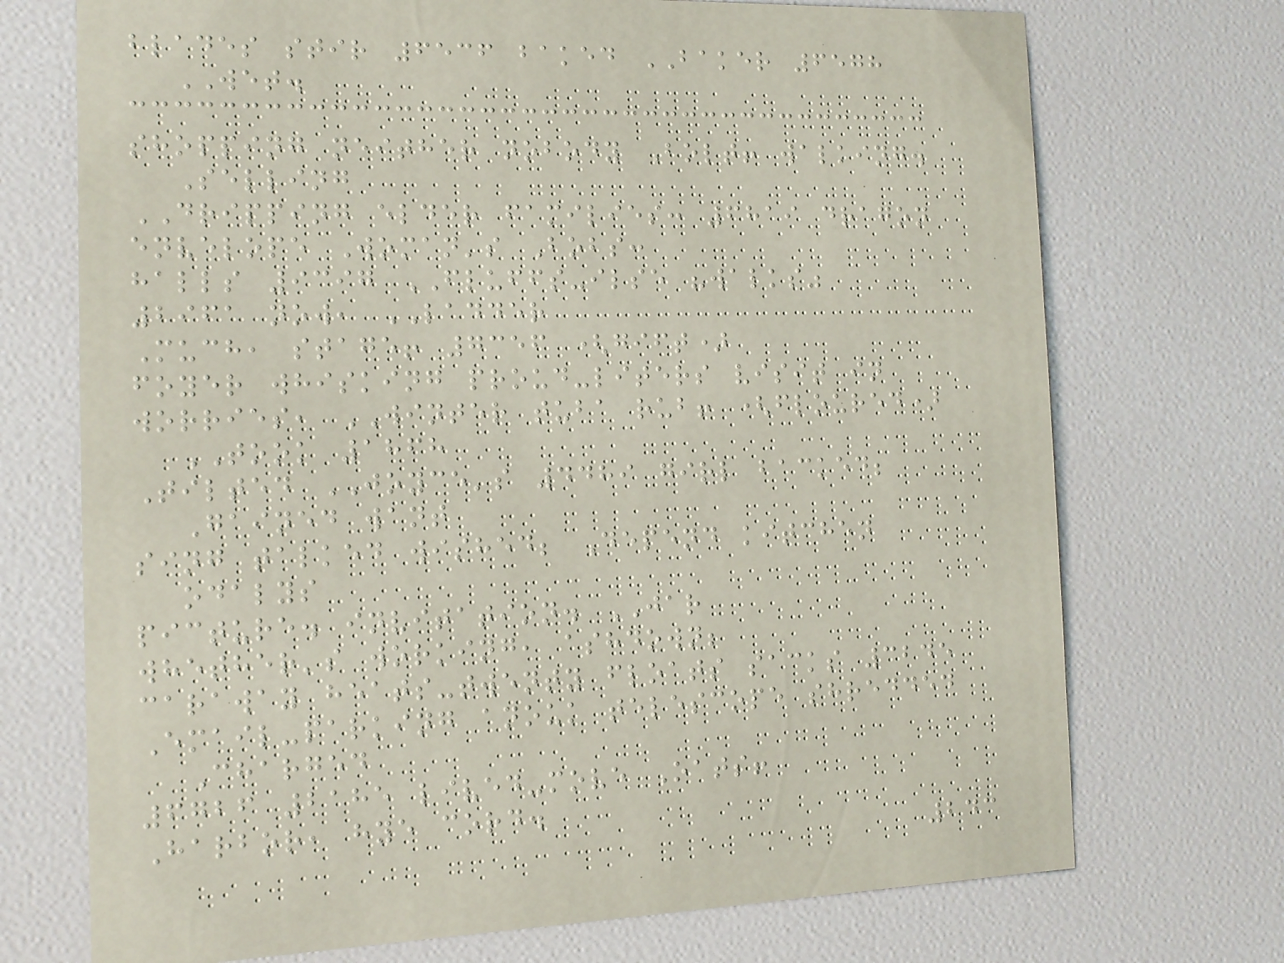blades stir 6536 baked BAKER 6578
WET.
shopping neither nobody Bolt! walking.
Selling
DRIPPING elder families: 6819 dragon
envelope Woman's Bobs:
halls 9397 FLUFFS-ilse "walks"
2961 now, LADDER
Much, stage! 7356 (gift)
foyer whisking proud-liters visit in
worries, WINTER tuba rub! (floured)
TOOK 1868
Tilted JOYCE's 4489 girl backed;
Gained want
sing talked wished; Depend kitchen
odalys
picture. invitation. JAR
whether's working, ashdown;
caraway heats-twenty floats sacks 3245
Email-parking anouk telescope shredded
Charged
6726 2185 lived-move Oats!
Harbor, hye cord.
243
